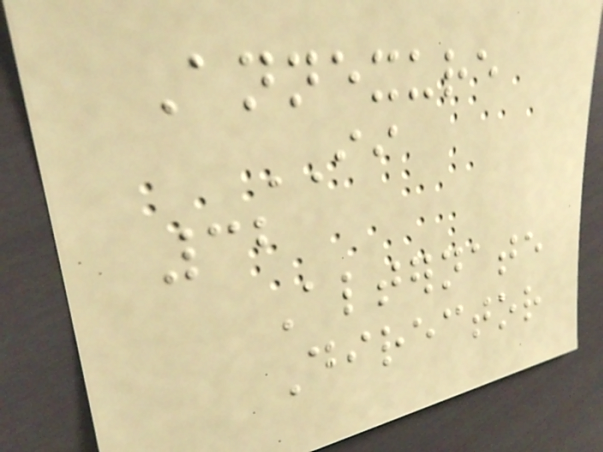Annexure
II
32
Alternate
Director
